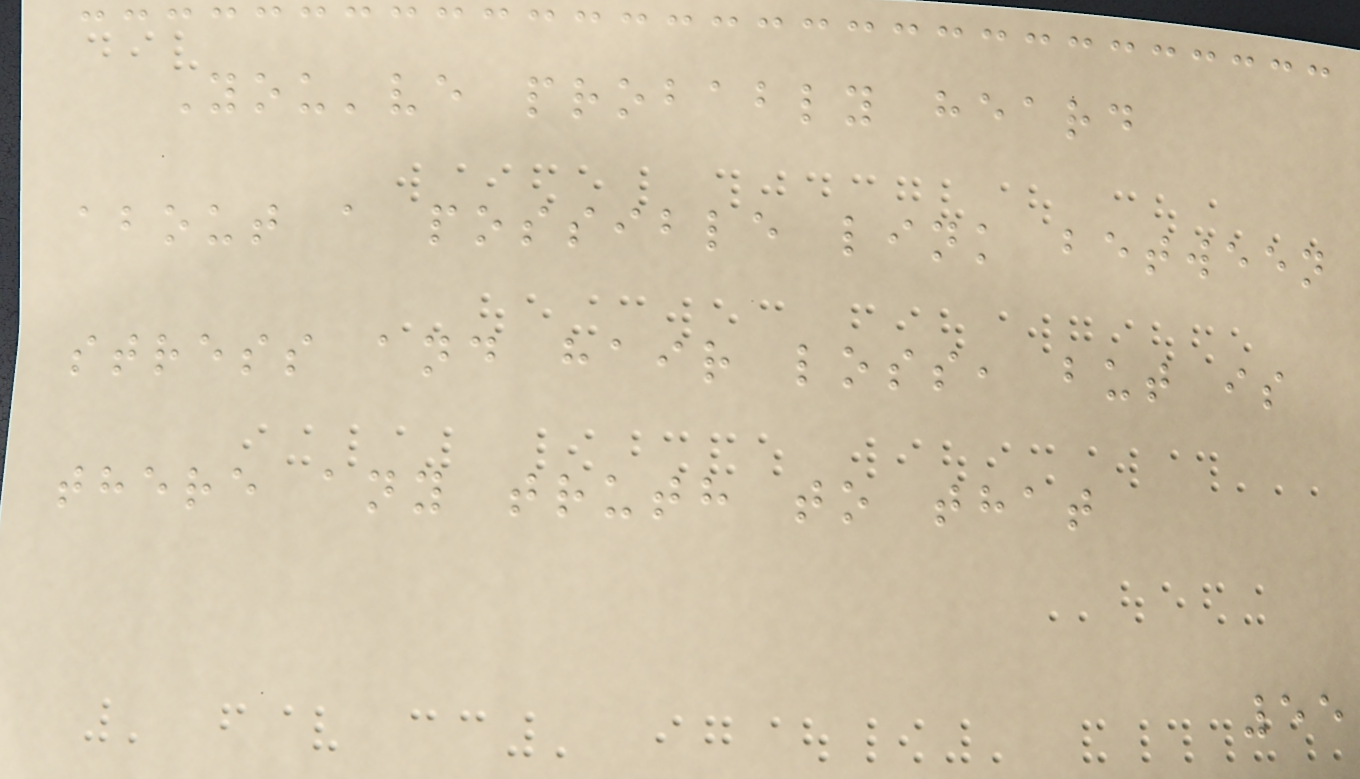You've probably heard
about a possible link between
stress and hair loss, but is
there any truth to that
55
